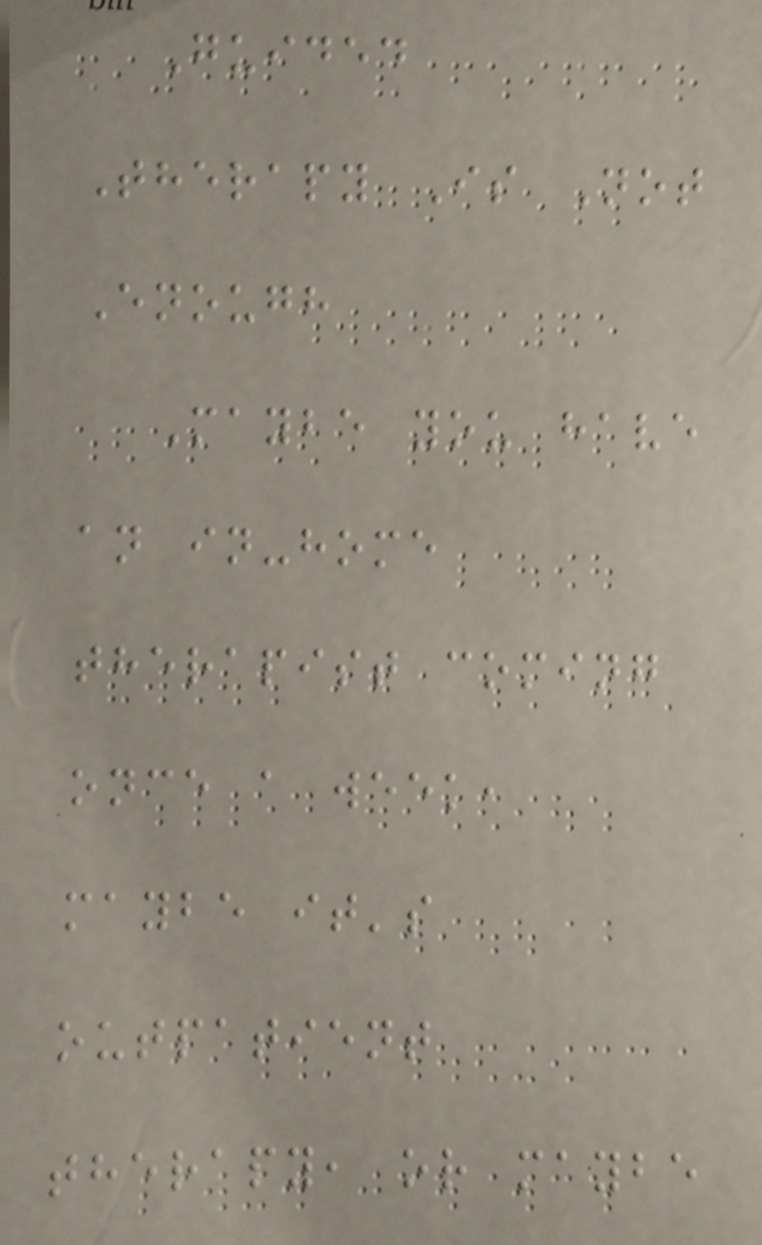Guided
Therapy Is Not
Enough
Maybe you have
an in-home
therapist coming
once a week,
maybe it's
outpatient
therapy, or maybe
